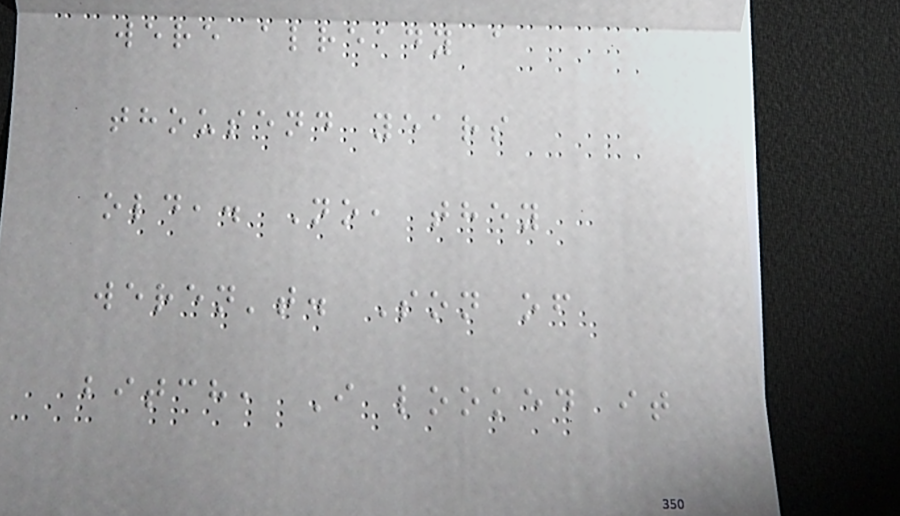were already a
thousend years
old,. No, they
weren't. Son of
bitch, I looked it
